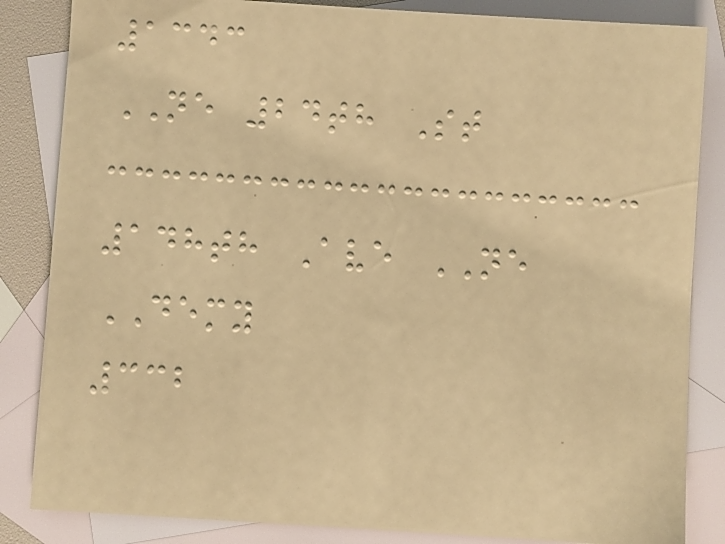1343
NE 24th St
148th Ave NE
DEMY
332
